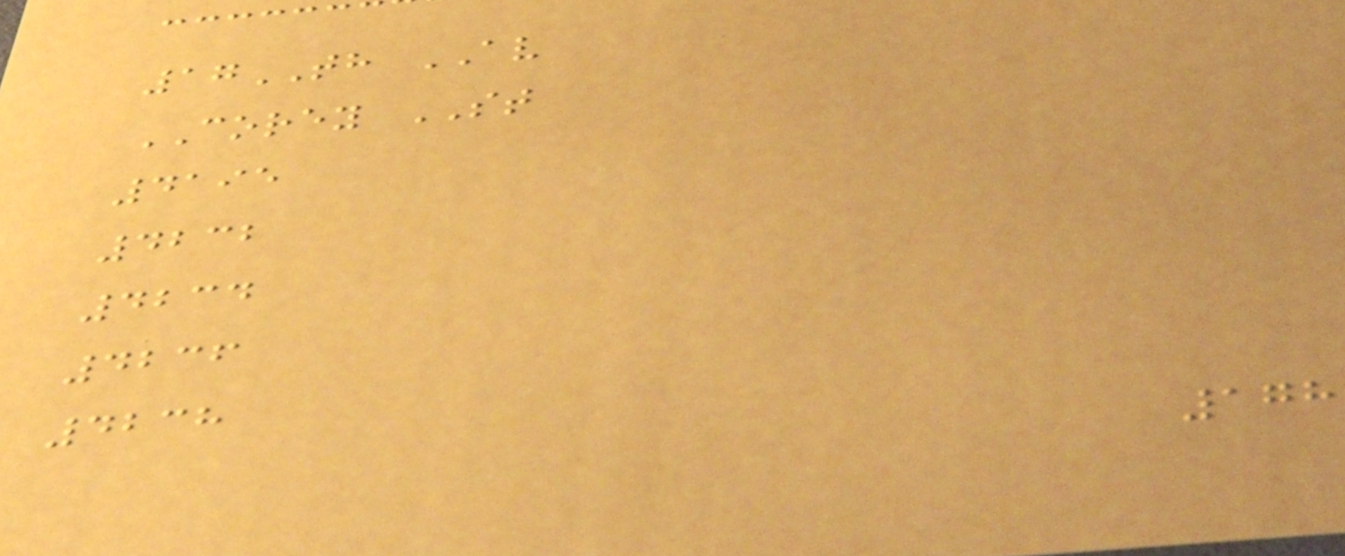17TH AV
COREY ST
4195
4232
4234
4236
4238
178
